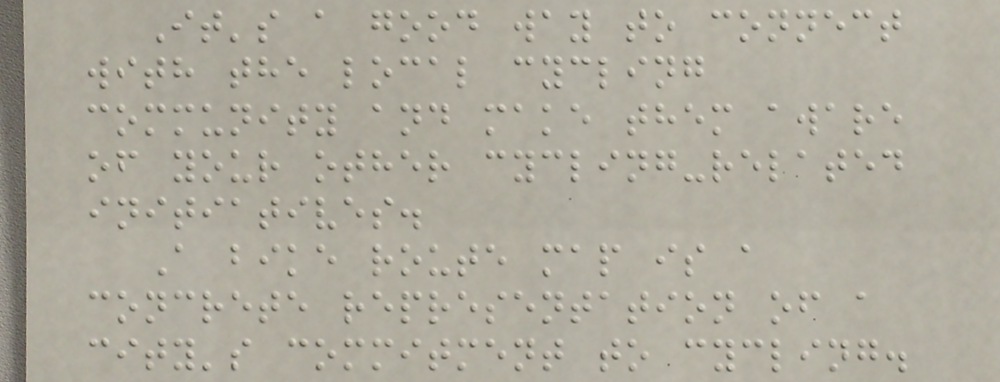It's a good way to connect
with the local cycling
community and make them aware
of your other cycling-related
initiatives.
A bike route map is a
concrete representation of a
city's commitment to cycling.
